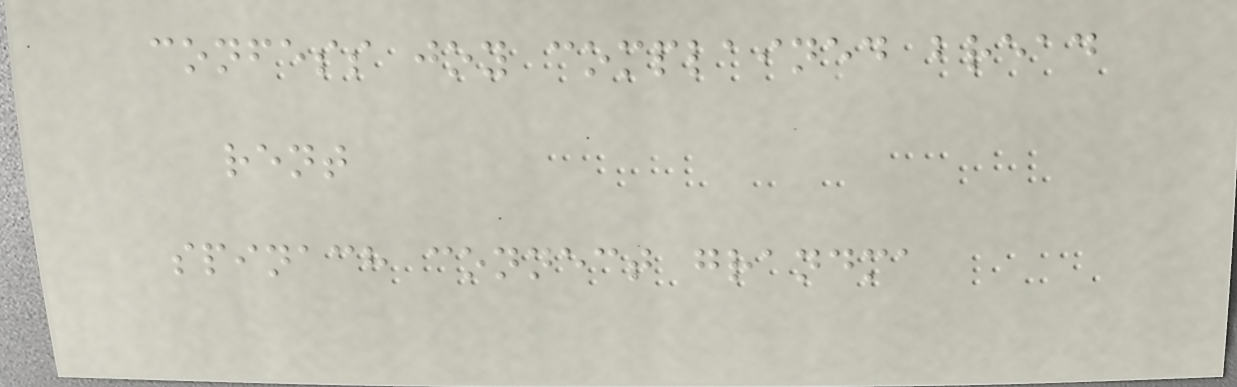confess joy complained bread
rent
spinach connect grandma
